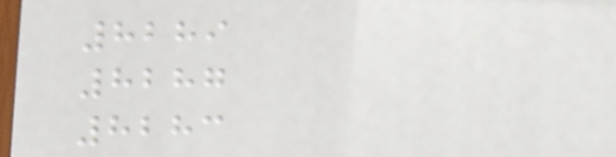8289
8287
8283
